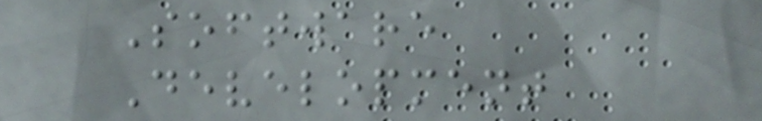Software
Development
